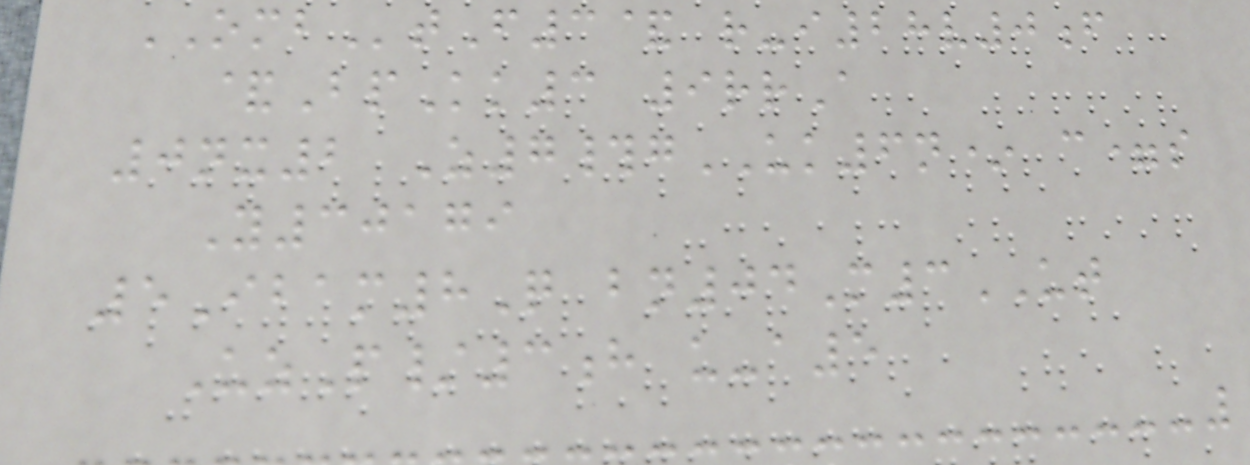OMBtF3& r-i28v0f
&BpKk3 9rrA
0nx2 Z7#gUK6n* c=s
Y30179
5Ibam8Q bn04M3UT
UzP/3h u-a5
